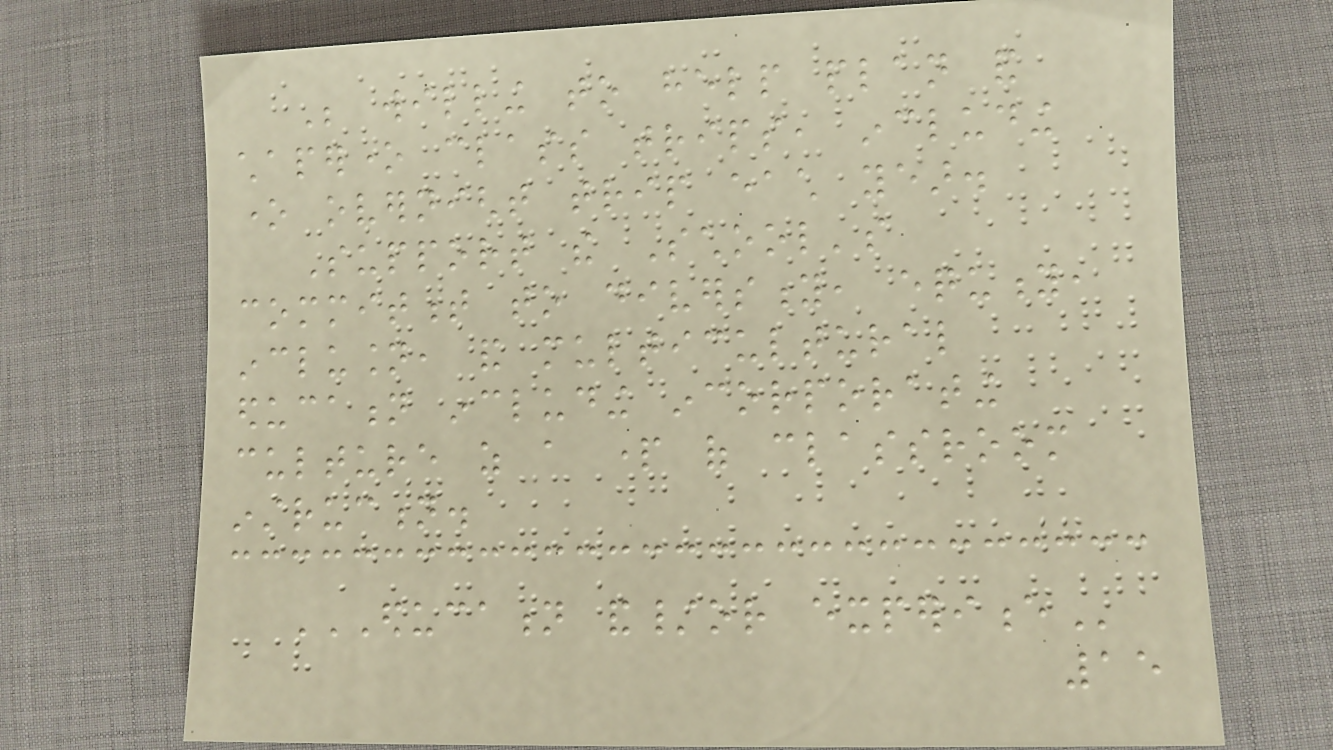Be willing to help plan and
chaperone class trips, including
one overnight trip each year.
Support the School's
commitment to diversity, equity,
inclusion, and multicultural
education including incorporating
culture as a part of classroom
instruction.
EDUCATION AND/OR EXPERIENCE
15
